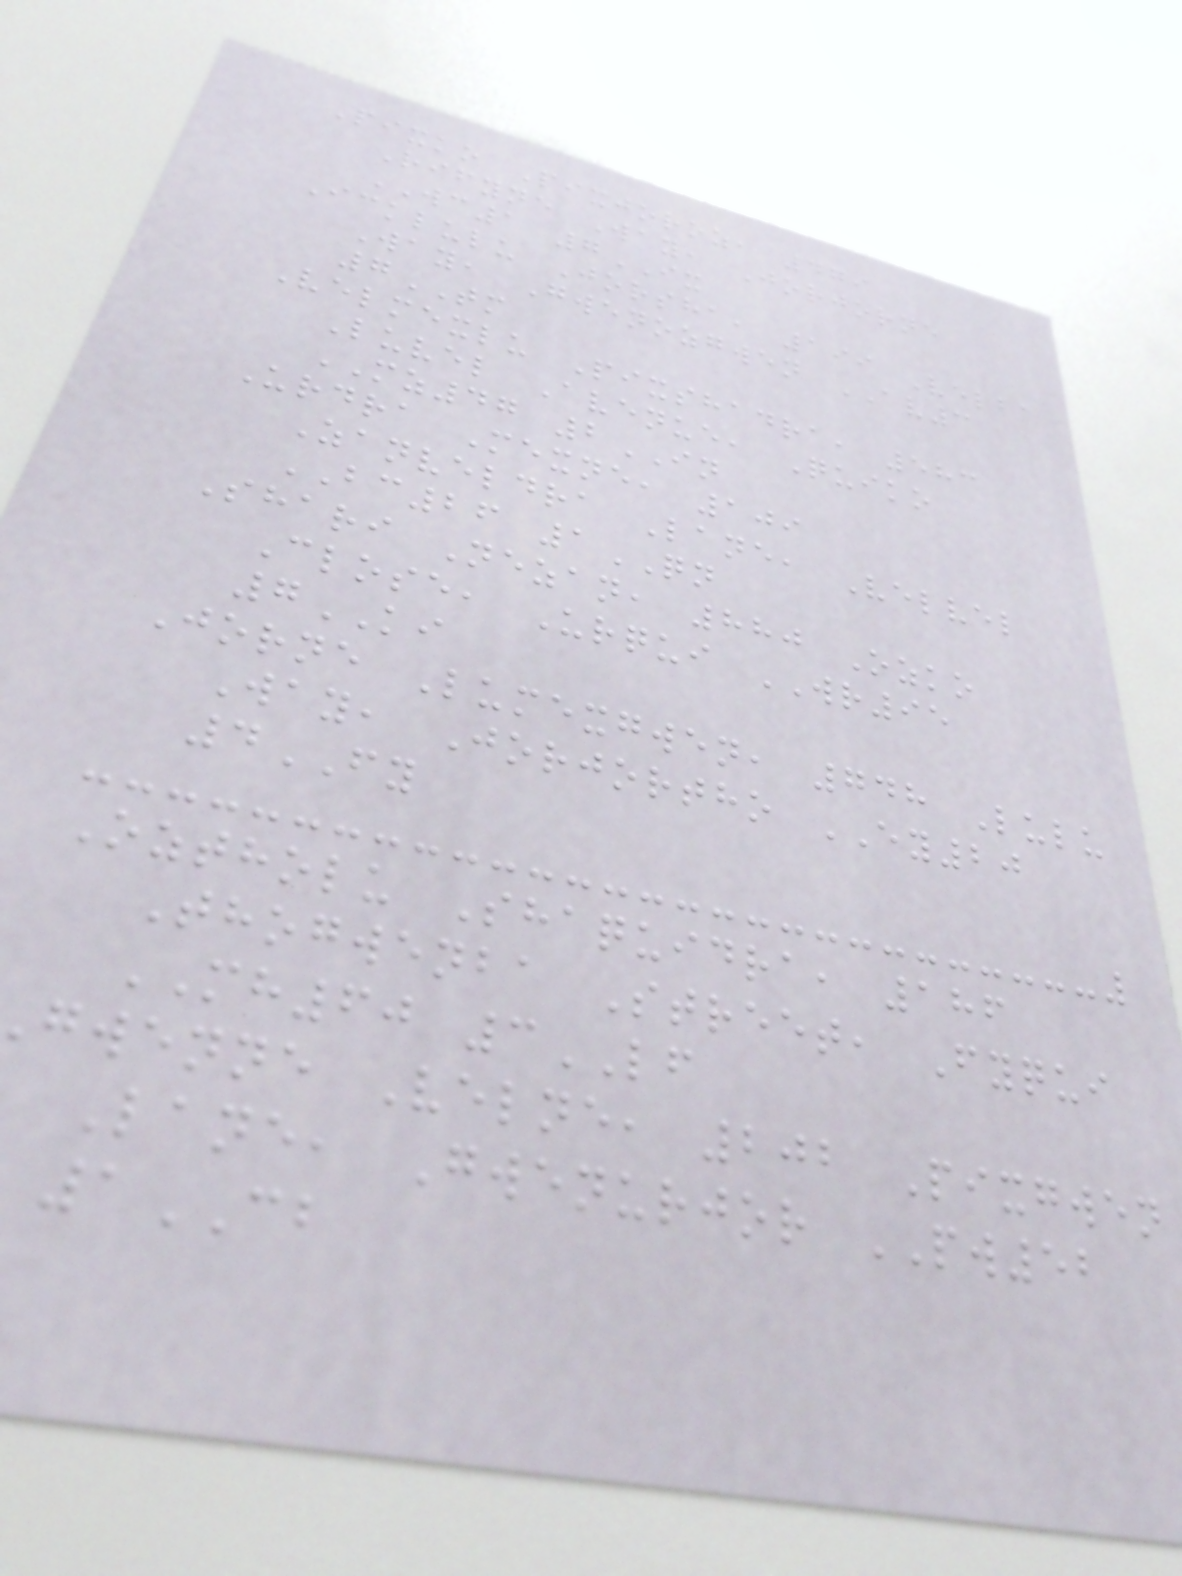Pixko Pixjoroz, 479
Rifyne Way, Jorjorne
WC1 7IX
Icklulu Jorsha, 199 Velba
Way, Gwenozgwen AV3
7TM
Velmexlu Pixshadra, 583
Luvel Avenue, Quiko
MZ47 2IN
Urdra Mexne, 109
Zanveldra Lane, Velvel
BC26 1QN
Shari Nezan, 880 Ozko
Close, Urqui WR95
7KI
Jorne Lumexgwen, 748 Lulu
Way, Jorjortho EY20
4FY
Oztholu Shaquidra, 186
Thogwenba Street, Fyqui
MH60 3LF
gwenne Velne, 202 Pixgwen
Lane, Gwenurjor PW52
1CB
